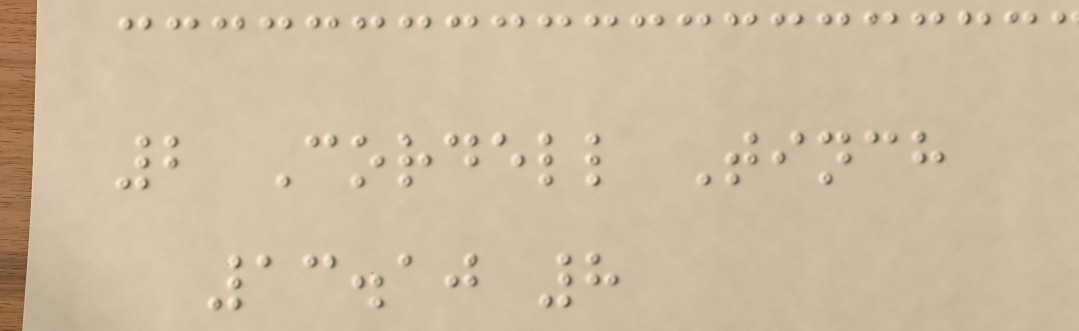2 Cordell Tinch
13.10 8
